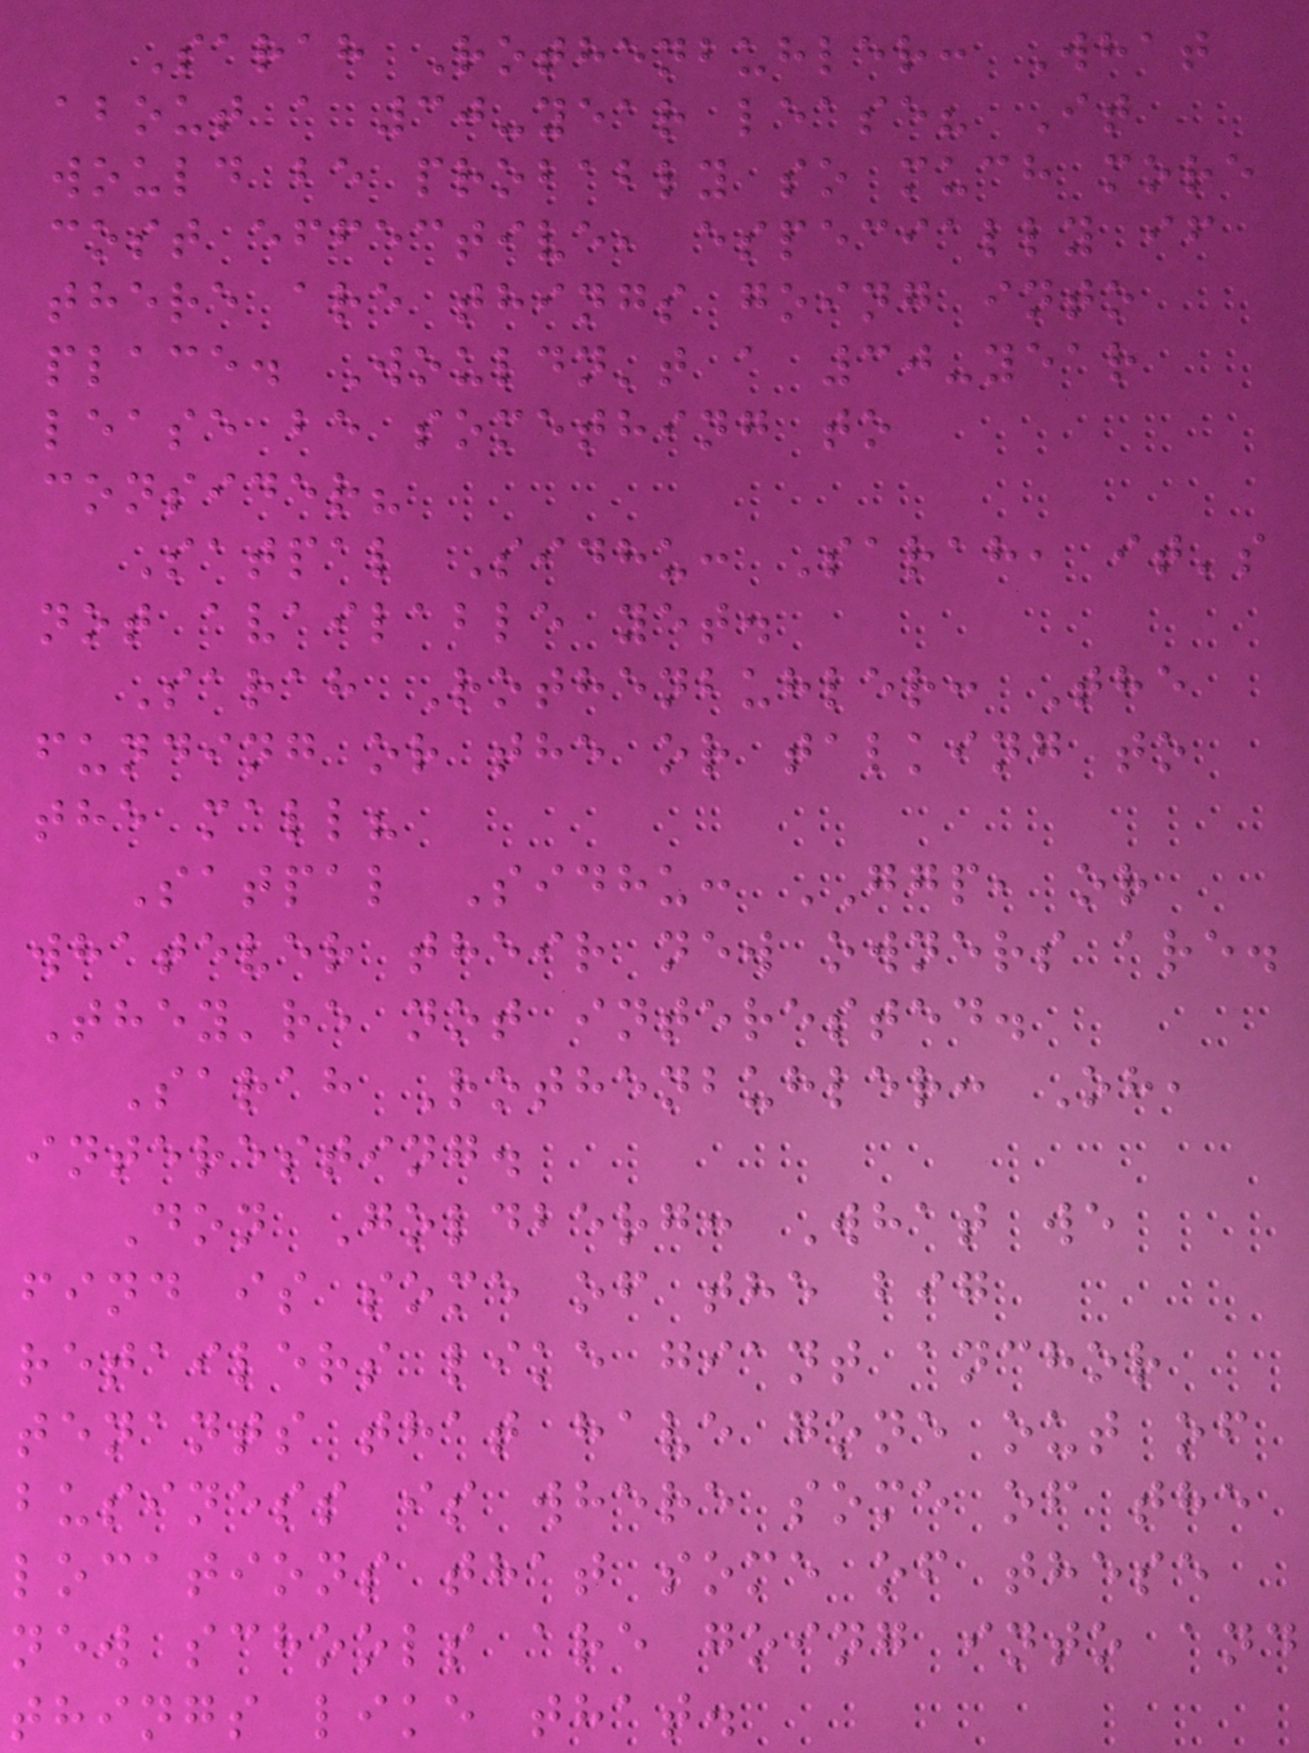Sarah Rothenbuhler: What
about a 30-year lease? It
would be probably so much more
cost effective, especially if
there are things going into
place. Wouldn't a 30-year
lease be something to
consider?
Satpal Sidhu: Sarah, it's
not available yet.
Sarah Rothenbuhler: The
funding or the or talking to
the mall?
Satpal Sidhu: GGP, or
whatever their new owners are.
They're not interested.
Sarah Rothenbuhler: Oh,
interesting.
Don Goldberg: What we
find is some of the big
retailers like giant anchor
tenants that have gone out of
business is where some of the
locations that some of these
new schools are going into and
things like that.
